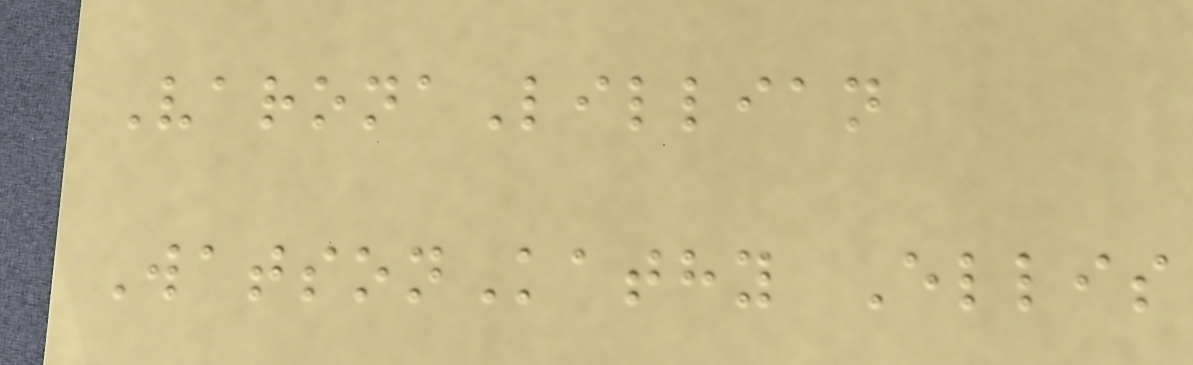VaronaLillian
WatsonKathy Ellis
